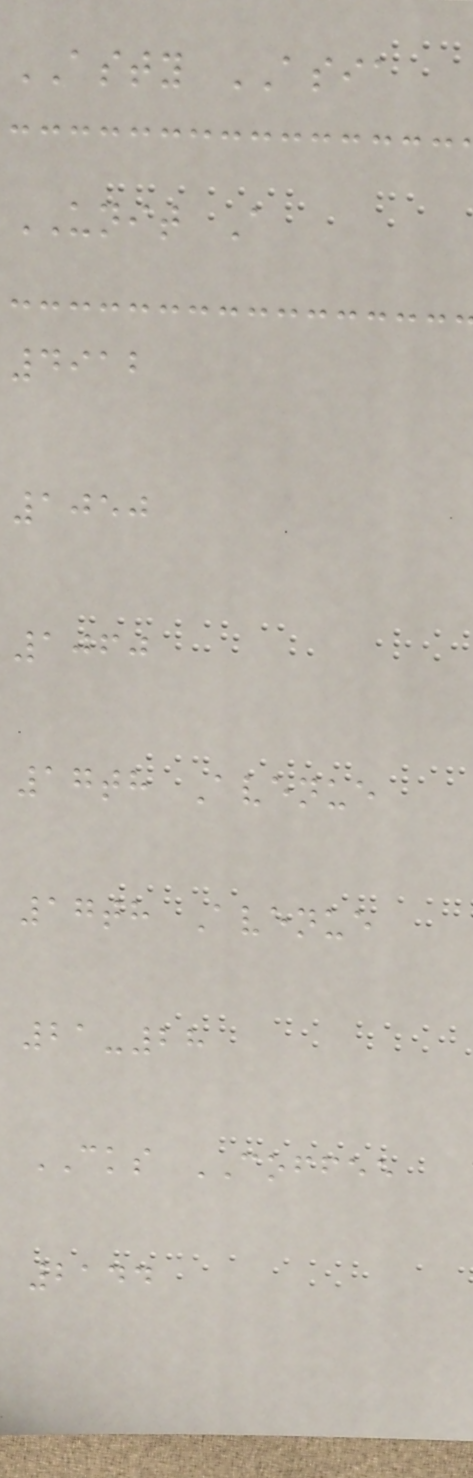ASTY ASIA
UNIT A
4912
1050
1060
17th Avenue
17th Avenue
21-28
CKS COFFEE
2144
